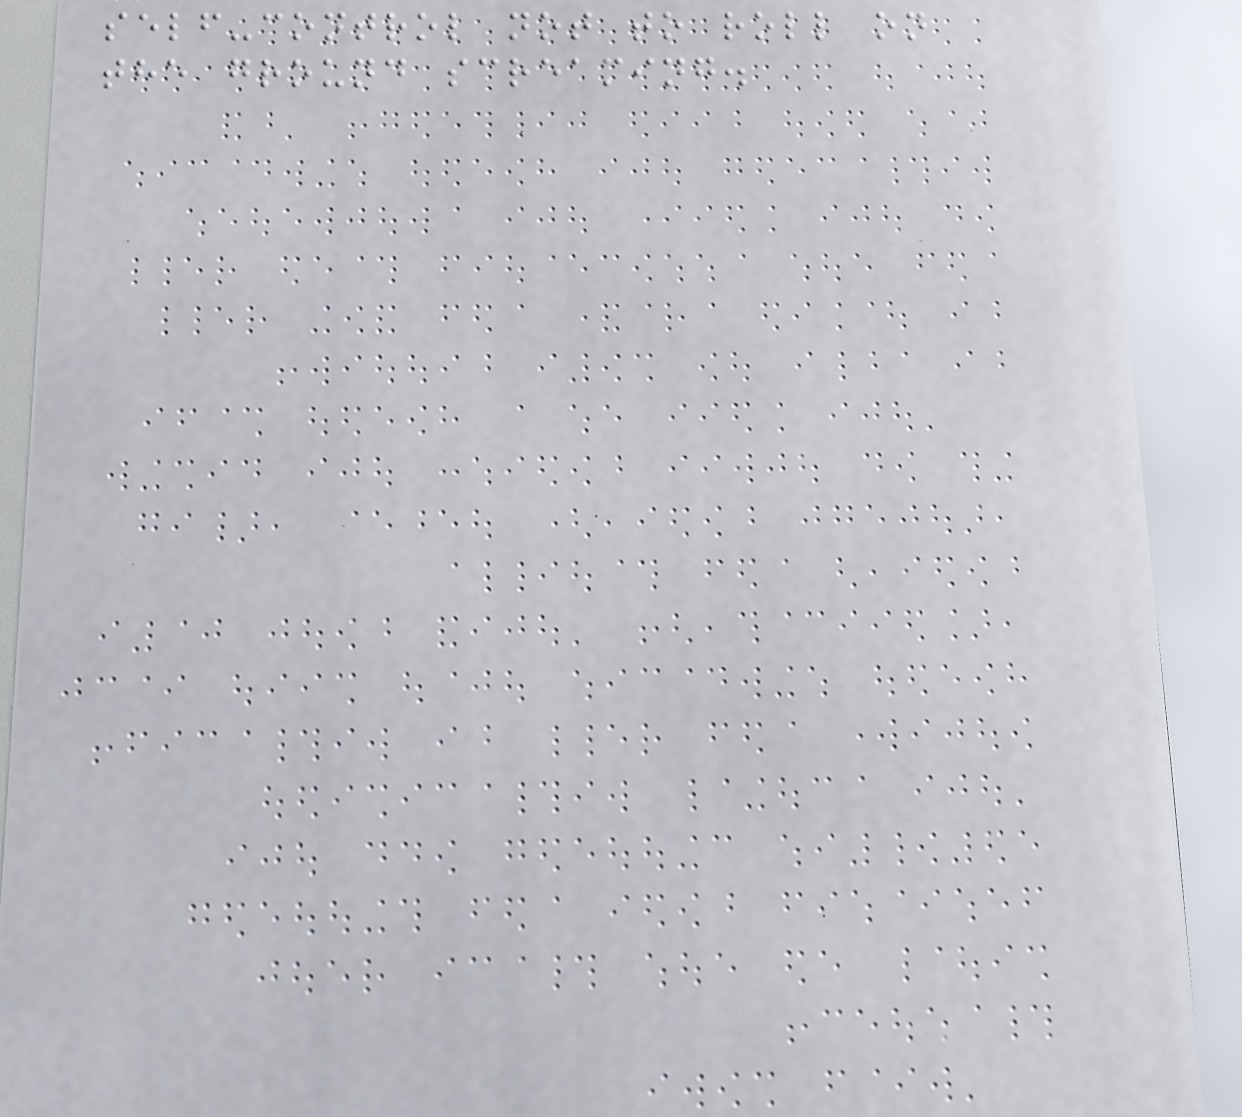self-control not to roll on
the ground screaming.
